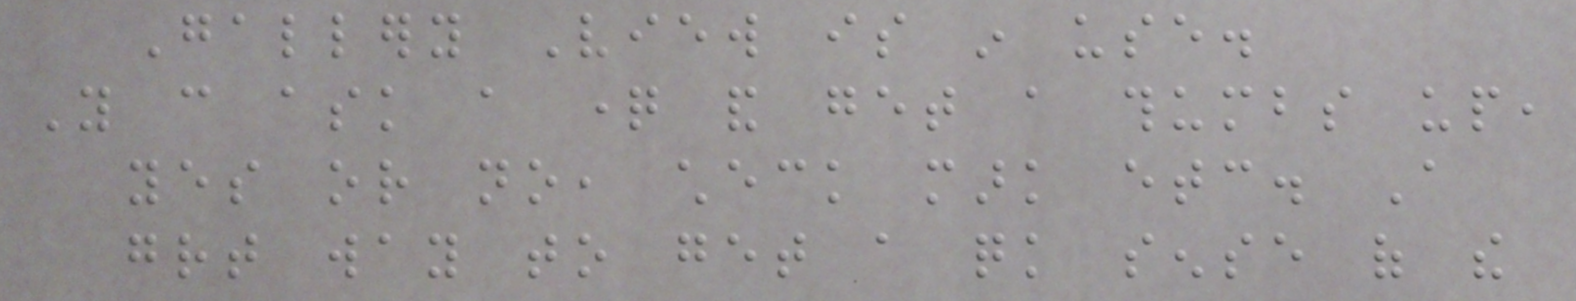Gallery View is in use.
You can ask a question and get a thumbs up,
yes or no, check mark etc. A
great way to get a quick sense of the
